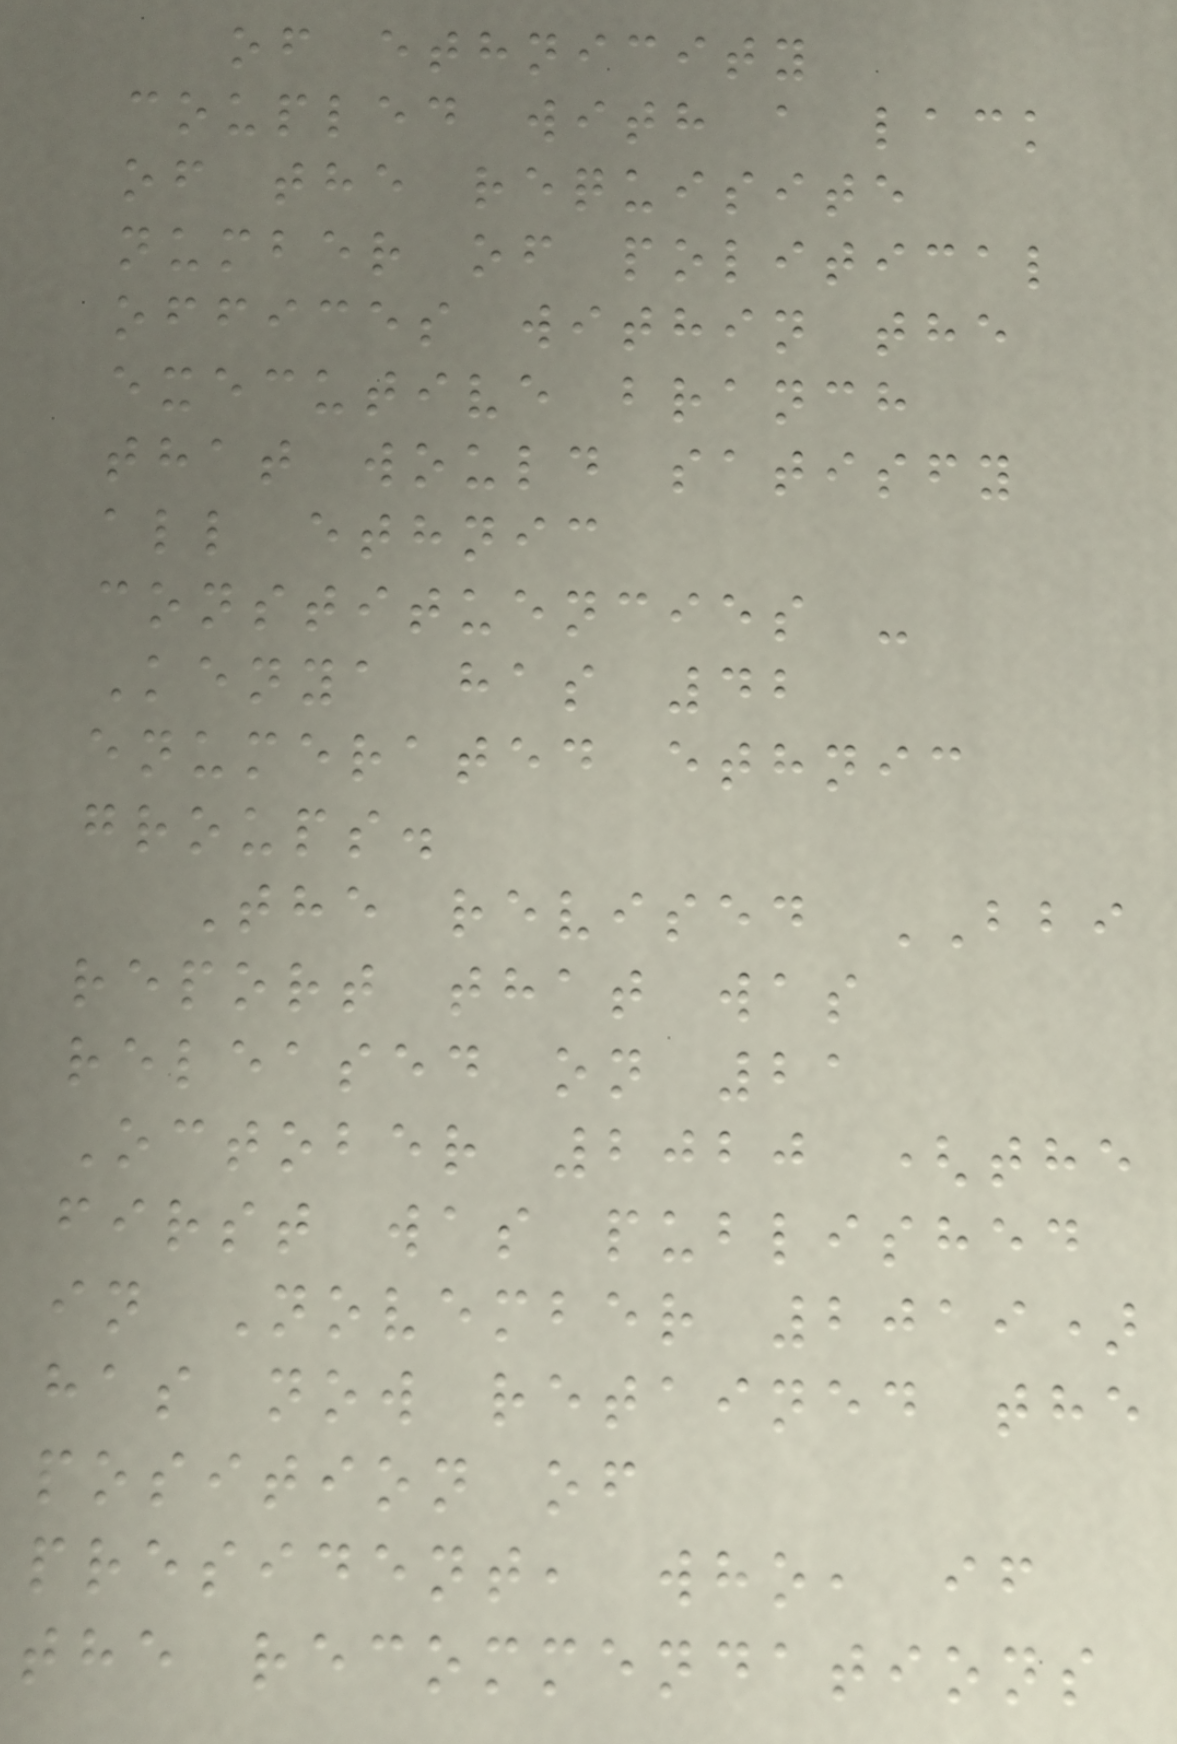of ethnicity
coupled with a lack
of the requisite
number of political
offices within the
executive branch
that would satisfy
all ethnic
constituencies -
Kenya has 42
enumerated ethnic
groups.
The revised BBI
report that was
released on 21
October 2020 (the
first was published
in November 2019)
has now retained the
position of
president, who, if
the recommendations
